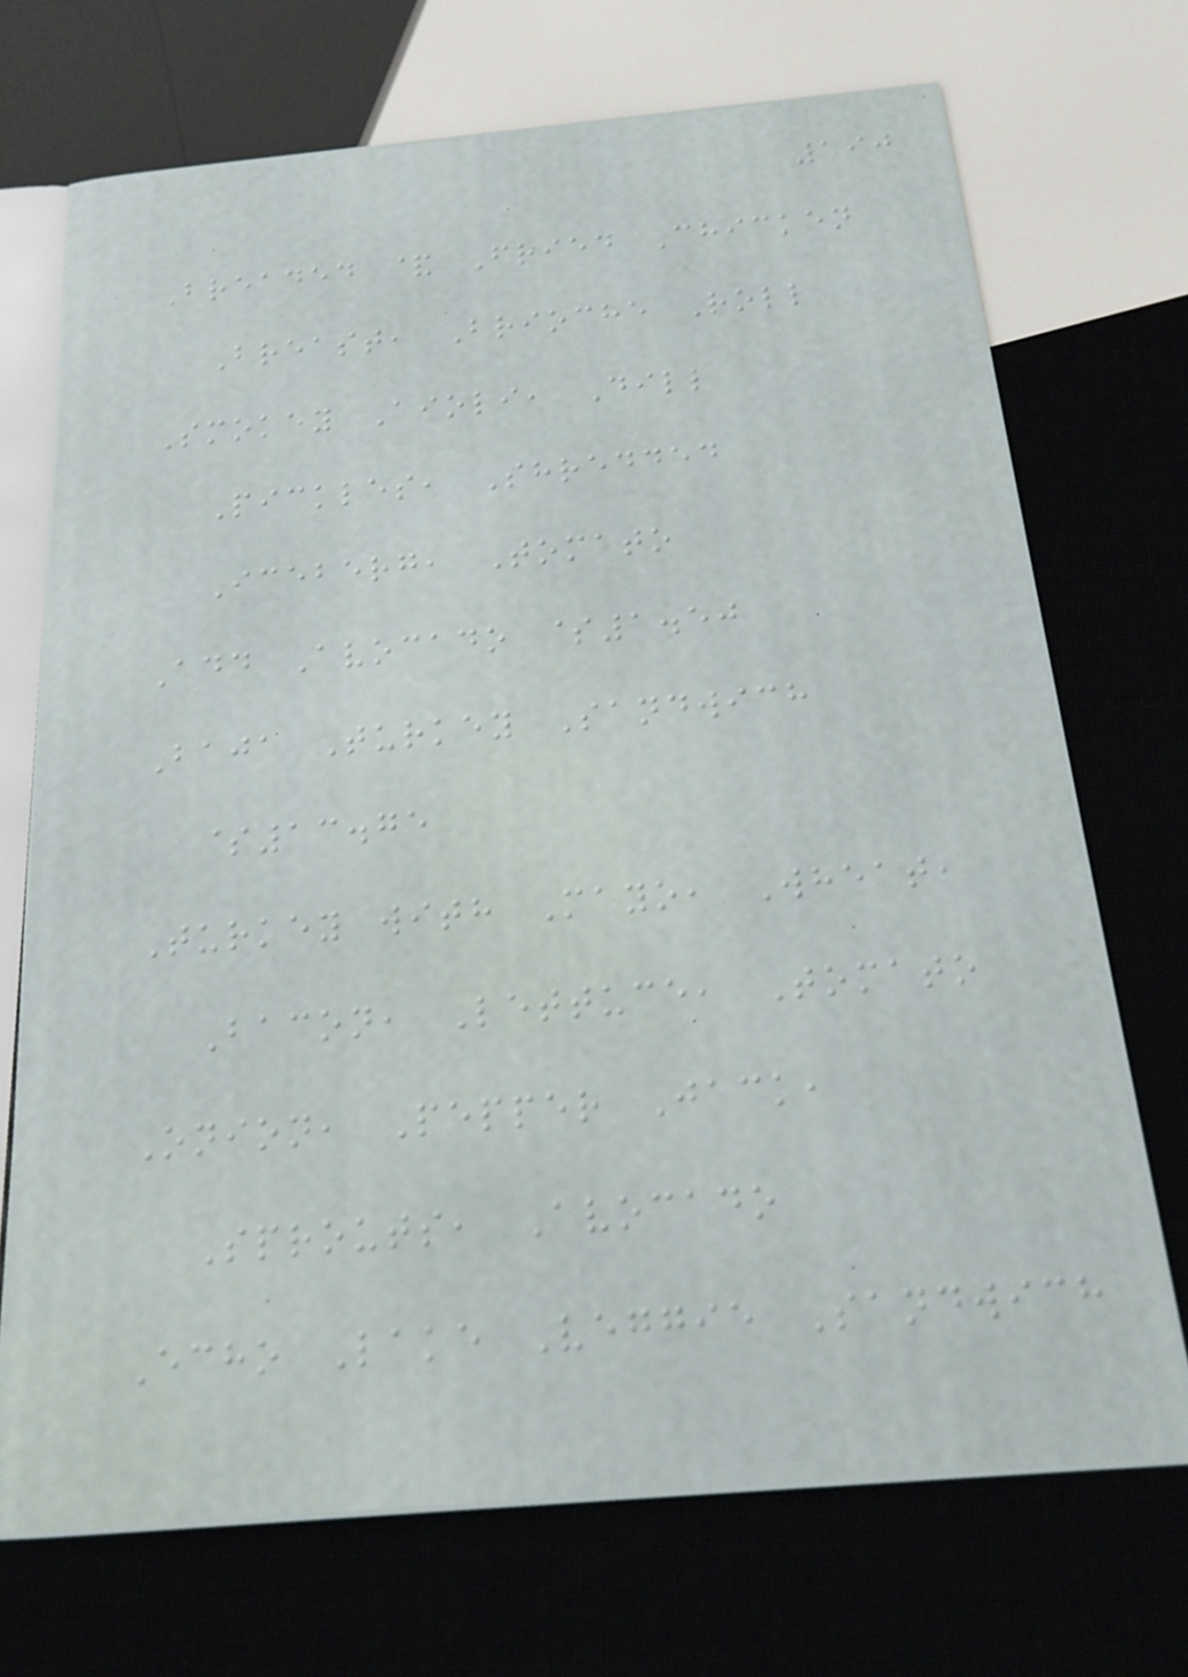190
Breaded & Fried Chicken
Breast, Brioche Roll
Smokey Aioli, Dill
Pickles, Shredded
Iceberg, Tomato
Add Avocado $1.50
Baja Turkey Sandwich
$13.75
Turkey with Mayo, Wheat,
Bacon, Lettuce, Tomato
Onion, Pepper Jack,
Sprouts, Avocado
Echo Lake Veggie Sandwich
